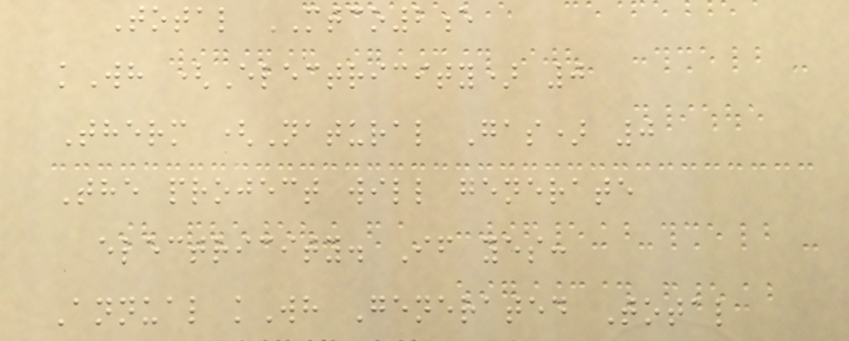Total MTCO2e
kWh (Electricity) 0
Therm (Natural Gas) 0
The project will generate
electricity. If yes:
Annual kWh Generated Total
